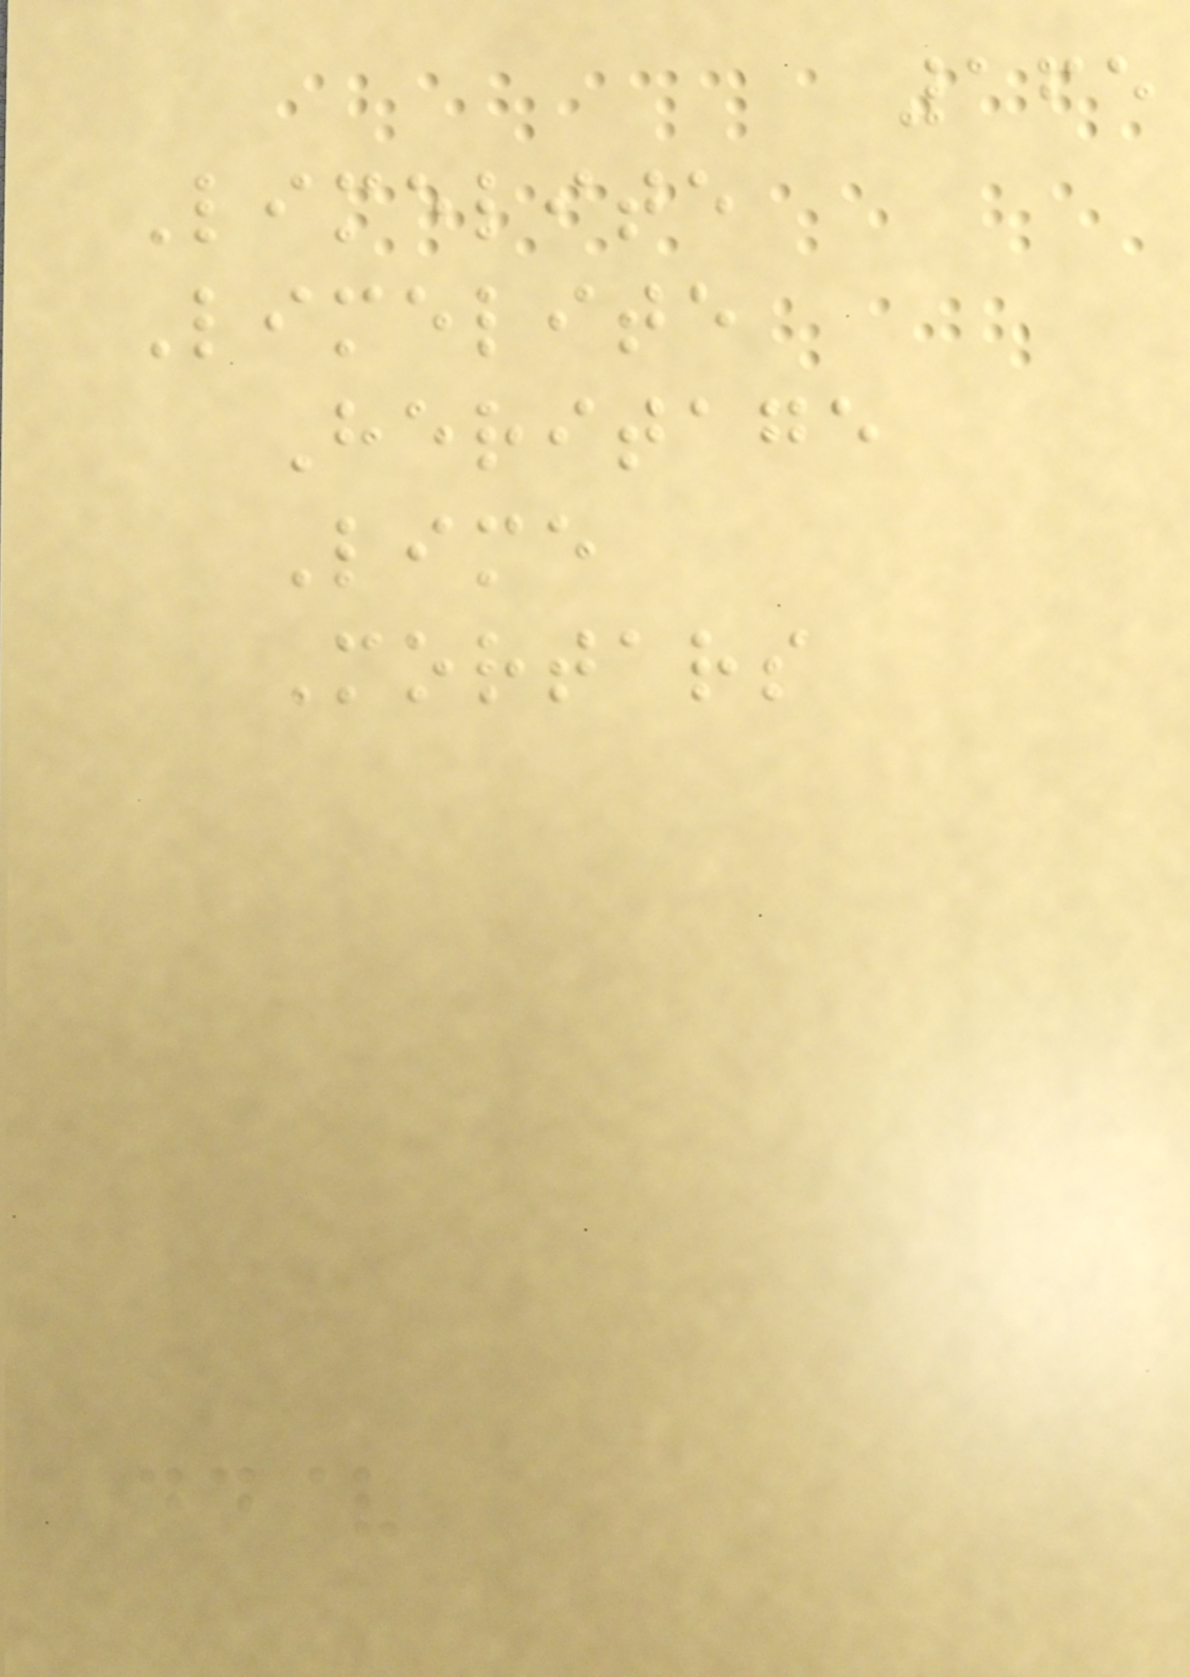165
Limelite
Limelite
Heritage
Lime
Mortars
